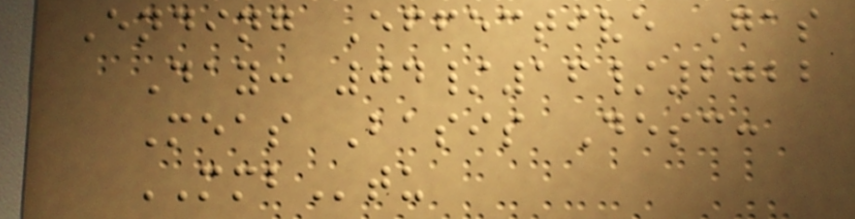Ending Effective Gas
Day: 04/16/2022
Meas Basis Desc:
MMBtu
